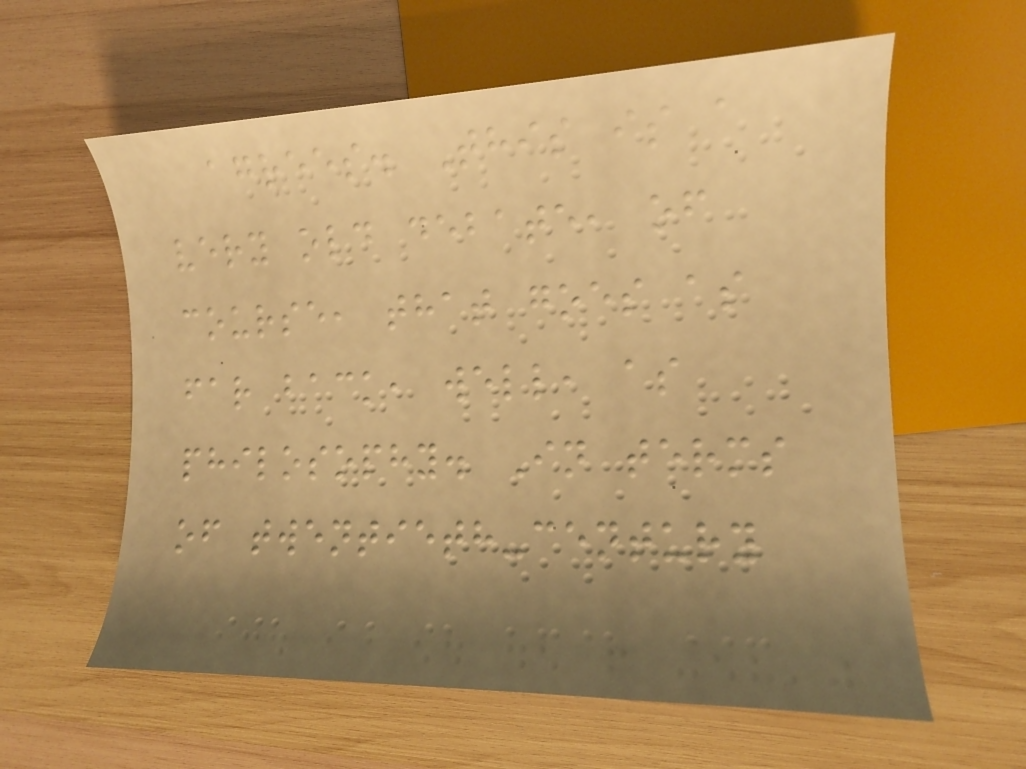agrees. This is a
very old debate, of
course, that goes as
far back, well, as
philosophy. In terms
of twentieth-century
